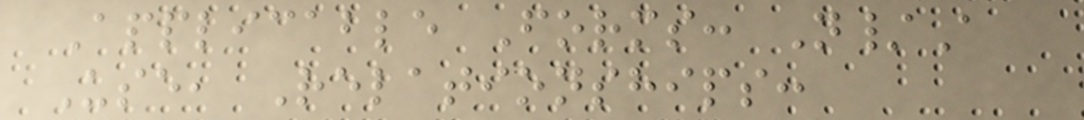Applicable Forms: N/A
Use, Relationships:
